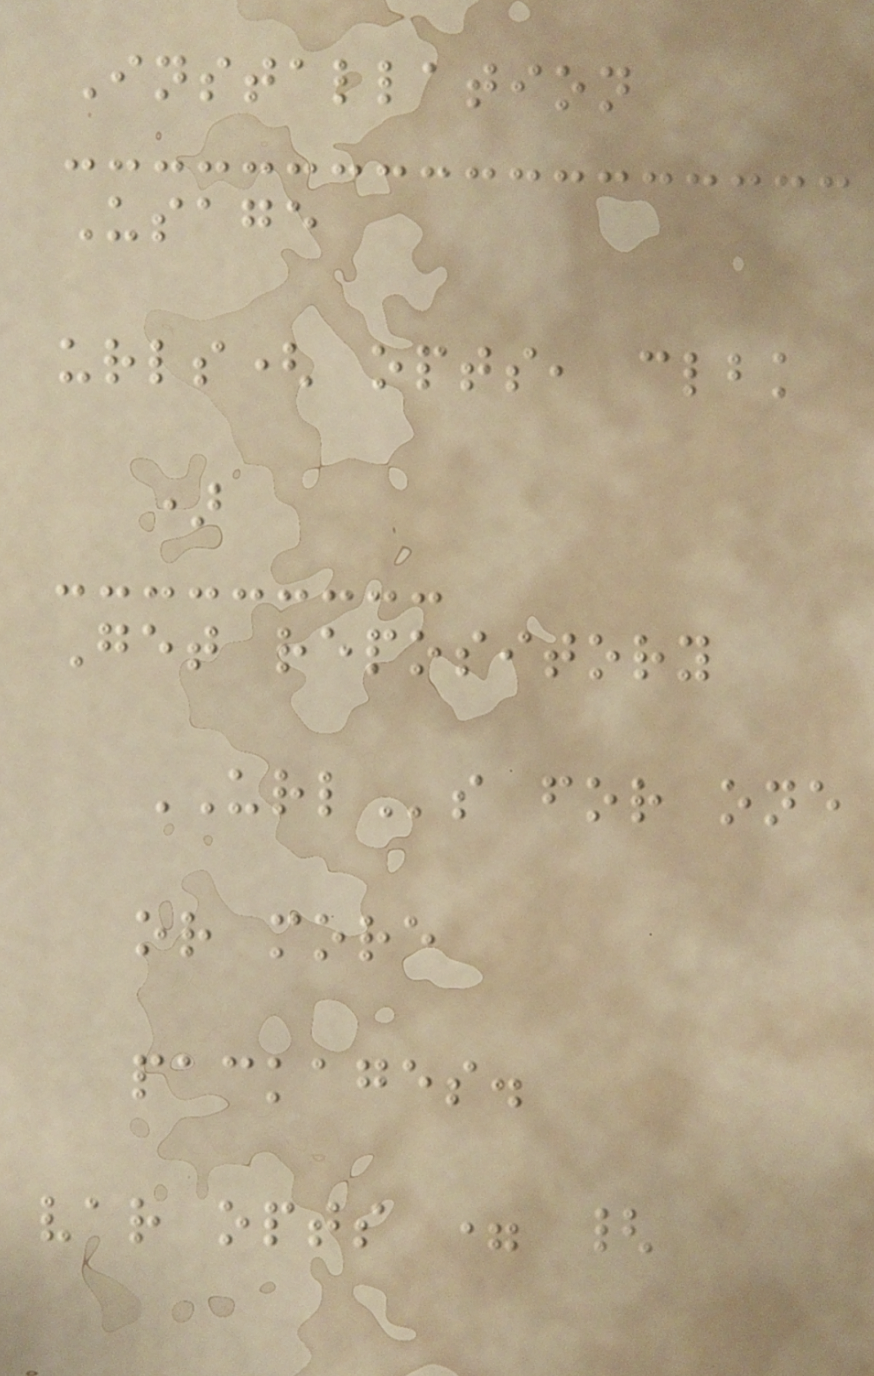Installation
Usage
urls( opts, clbk
)
Get repository
URLs for one
or more
packages.
var opts = {
